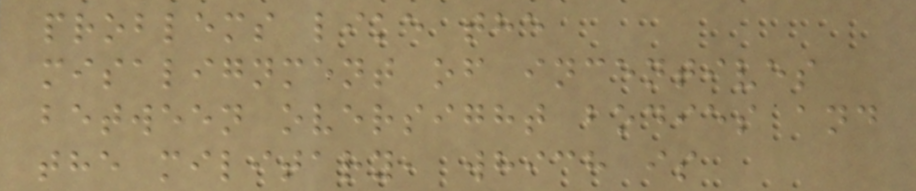problems like the
misalignment of incentives
between oversight bodies and
the military, which is
